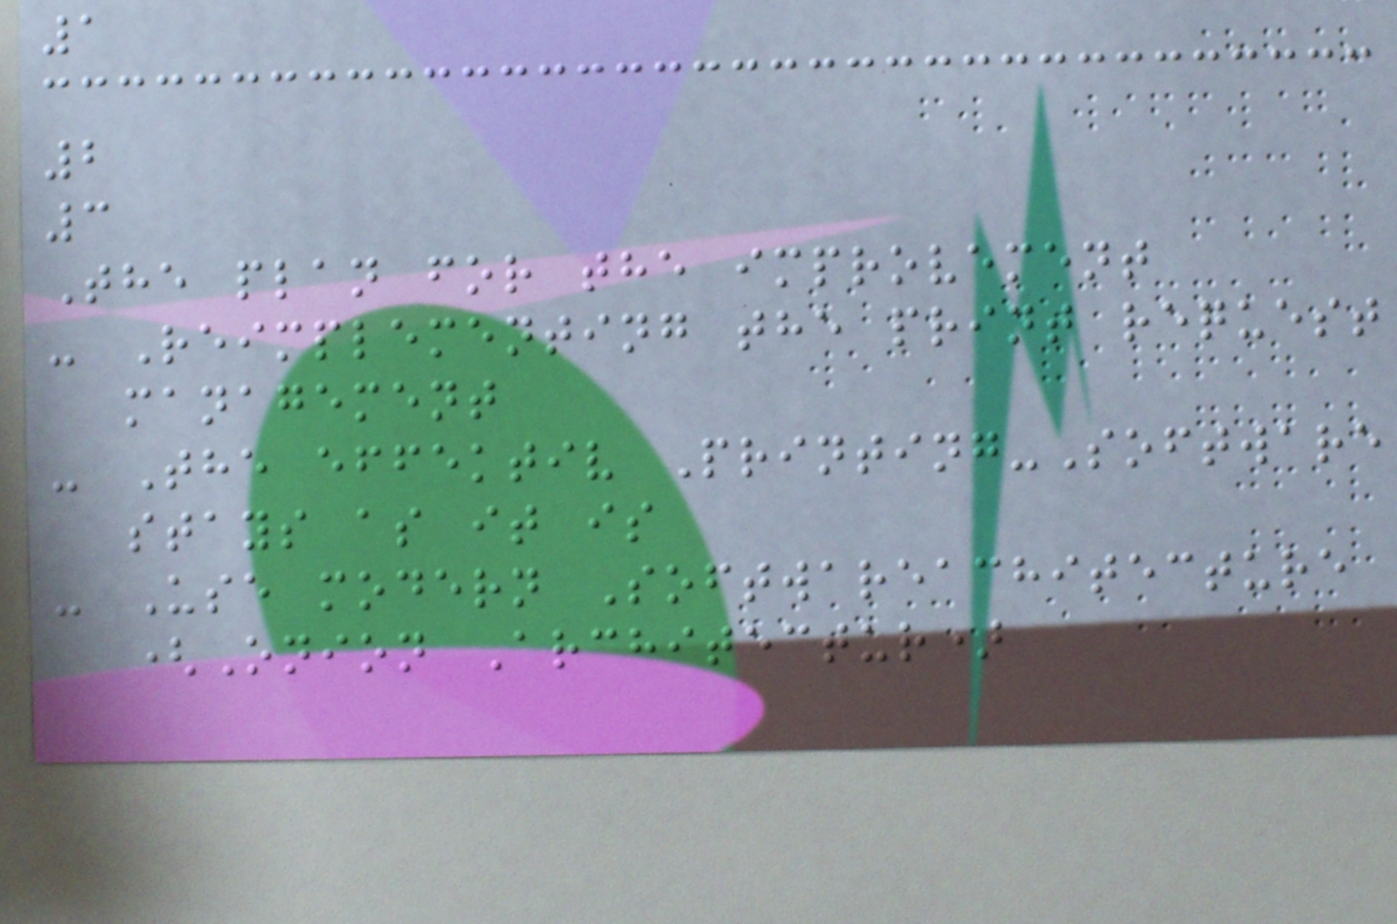1
2
3
The plan for the improvement
- Reimplementing the print request
management
- The effektiv Printing-Software
stays as it is
- Use modern Softwareachitecture
(Onion Architectur)
